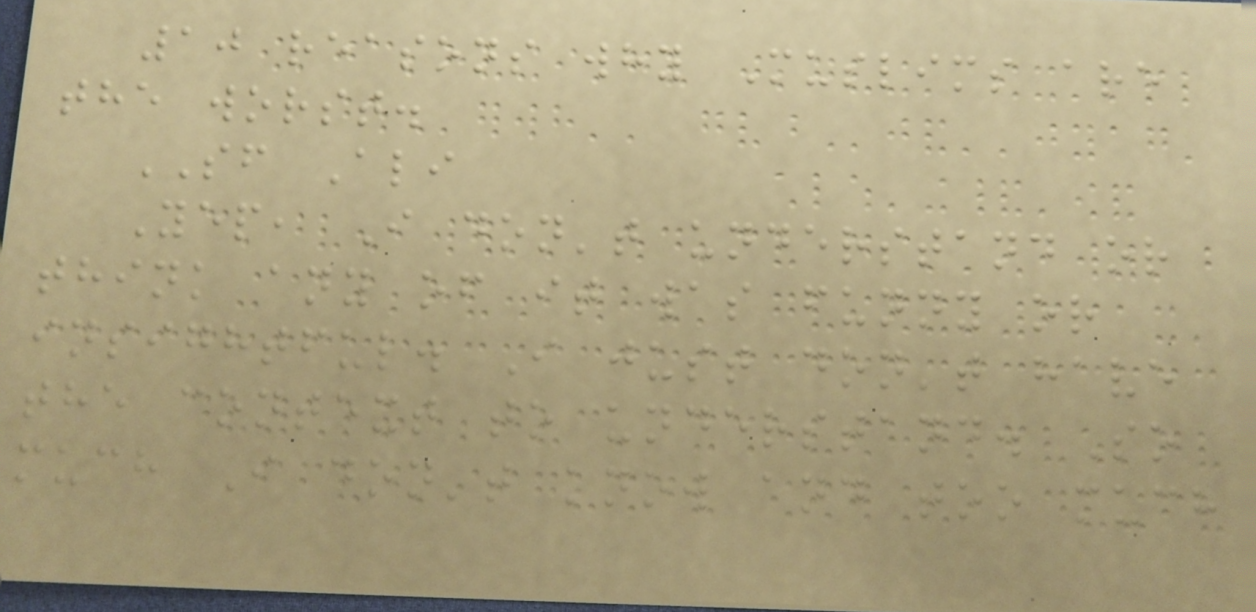10 reasons why Muslims are
the worst.
SF Ali
Yep, I don't understand or
think any of it was funny or
insightful. I just don't have
the context to understand. So
much I don't know and too much
